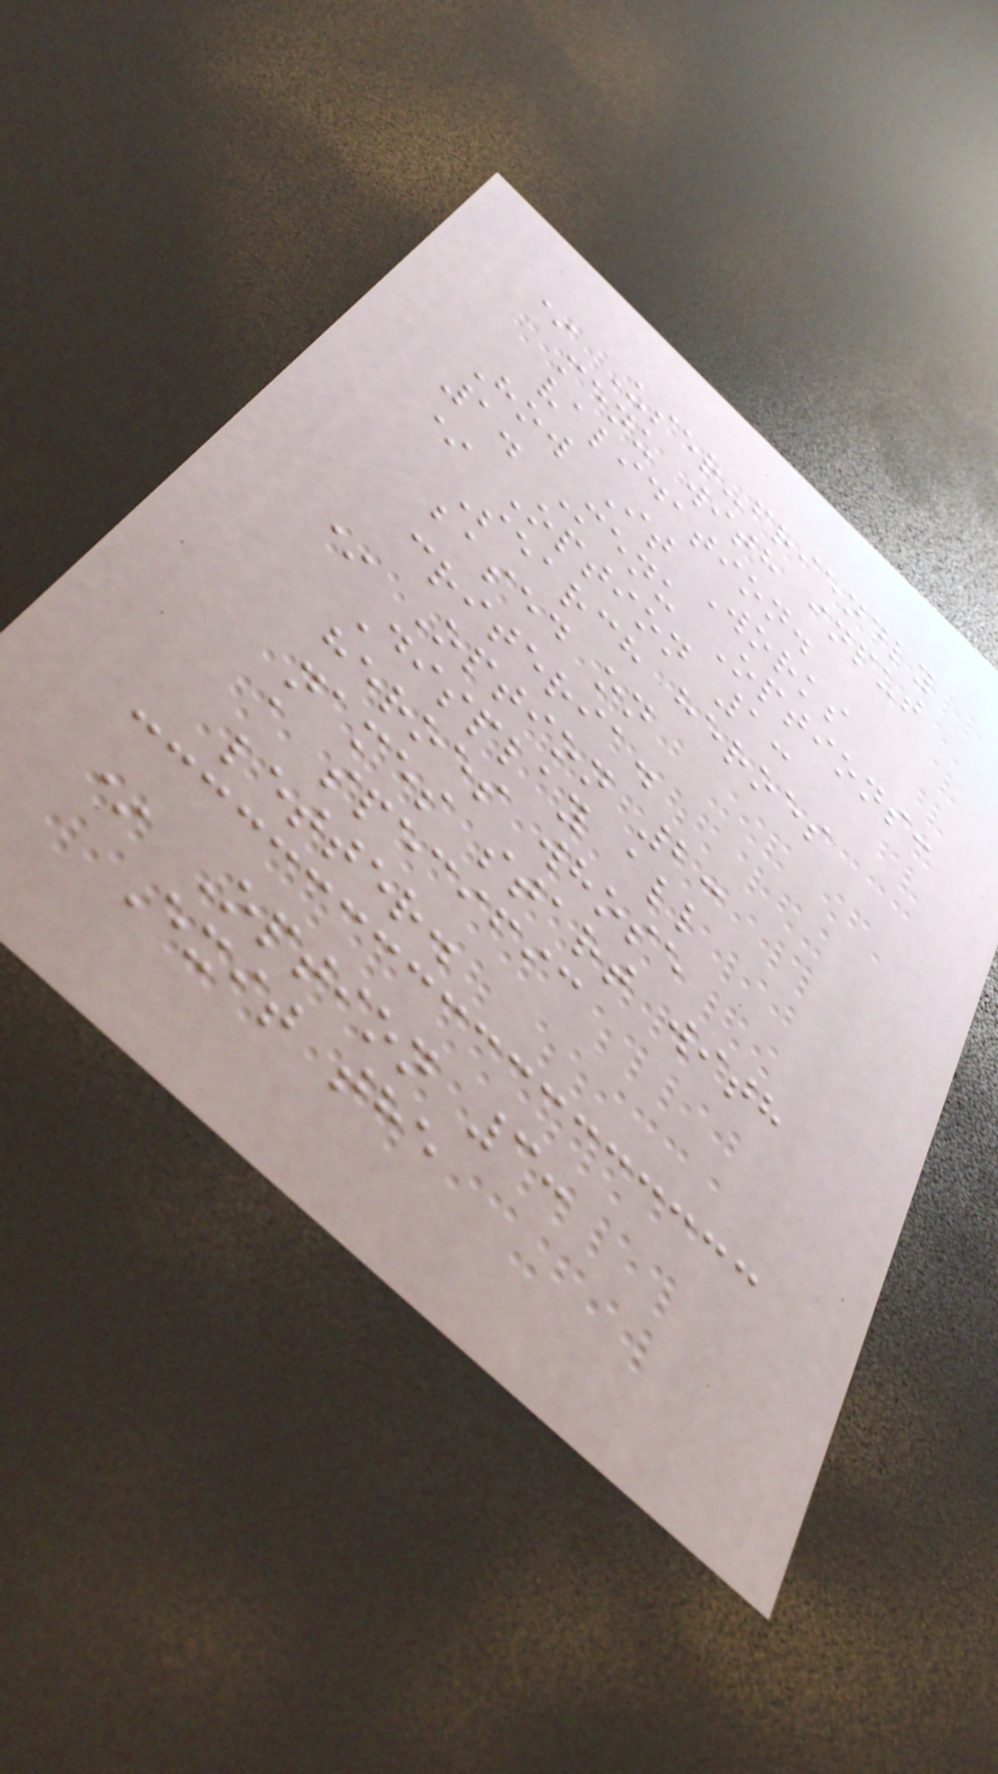* User-friendly
menu with input
validation.
How It Works
1. Menu Options:
* Option 1:
Search heroes
based on
criteria.
* Option 2:
Display all
heroes whose
names start with
a specific
letter.
* Option 3:
Exit the
